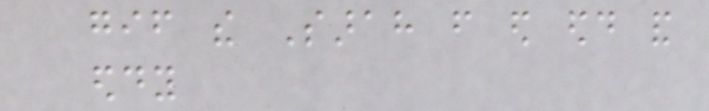gif the Sarah from ed edd and
eddy
